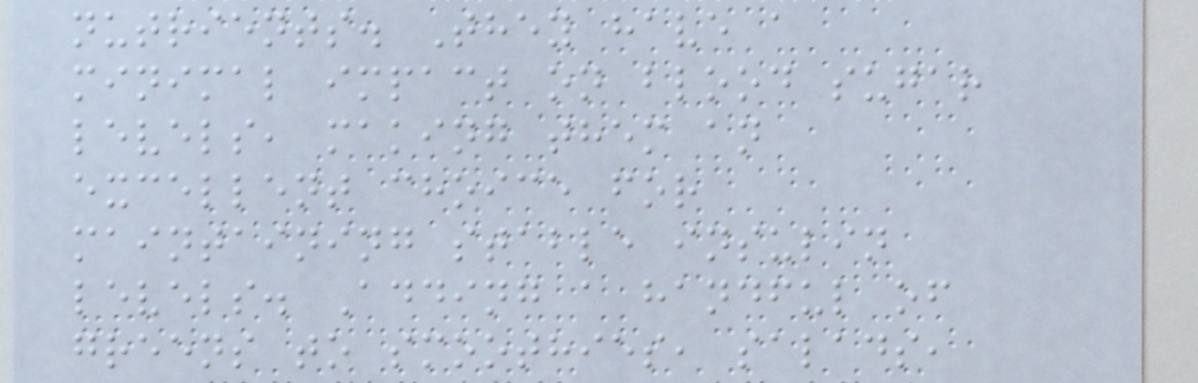nutrients. They have a
minimal impact on blood sugar
levels, making them an
excellent choice for
maintaining stable insulin
levels. Adding a handful of
greens to smoothies, salads,
